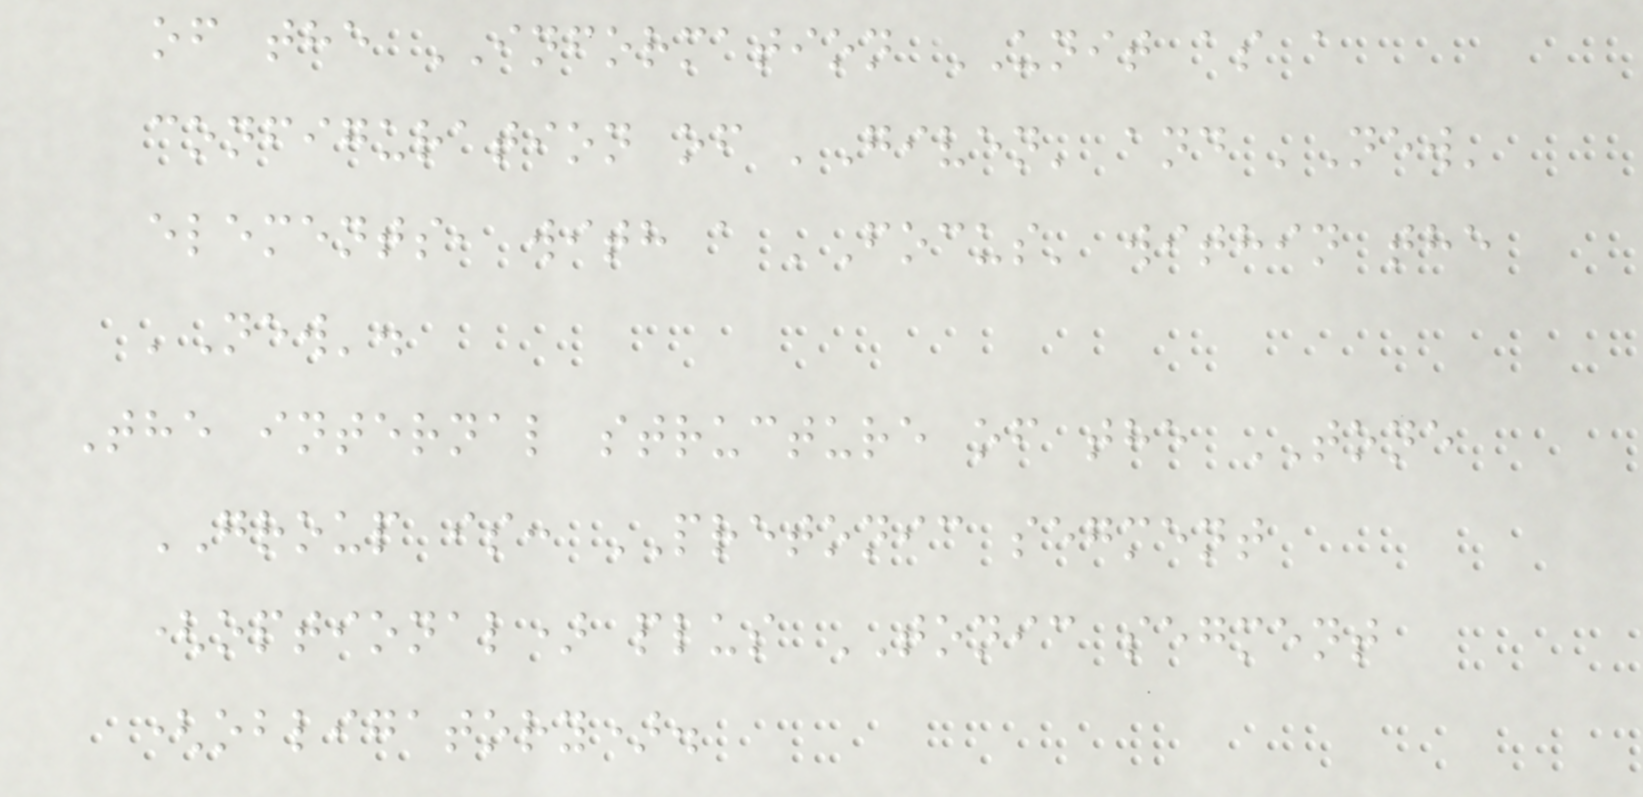of the INFORMATION UNIT as a
configuration of 'Given' and 'New'
elements, with a 'Focus' within the
'New'.
The internal structure of the TONE
GROUP is: PRETONIC segment
(optional) plus TONIC segment
(obligatory).
